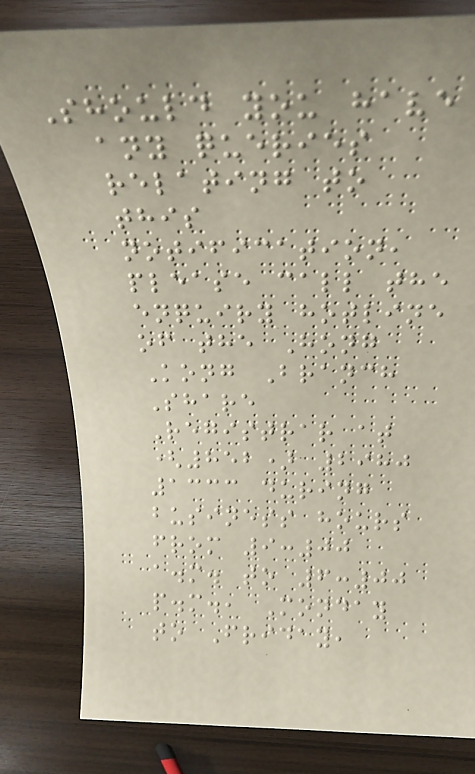Should you have
any queries
relating to
this
notification,
please call the
enquiry hotline
of the Hong
Kong Branch
Share
Registrar at
(852) 2980
1333 during
business hours
from 9:00
a.m. to 6:00
p.m., Monday
to Friday,
